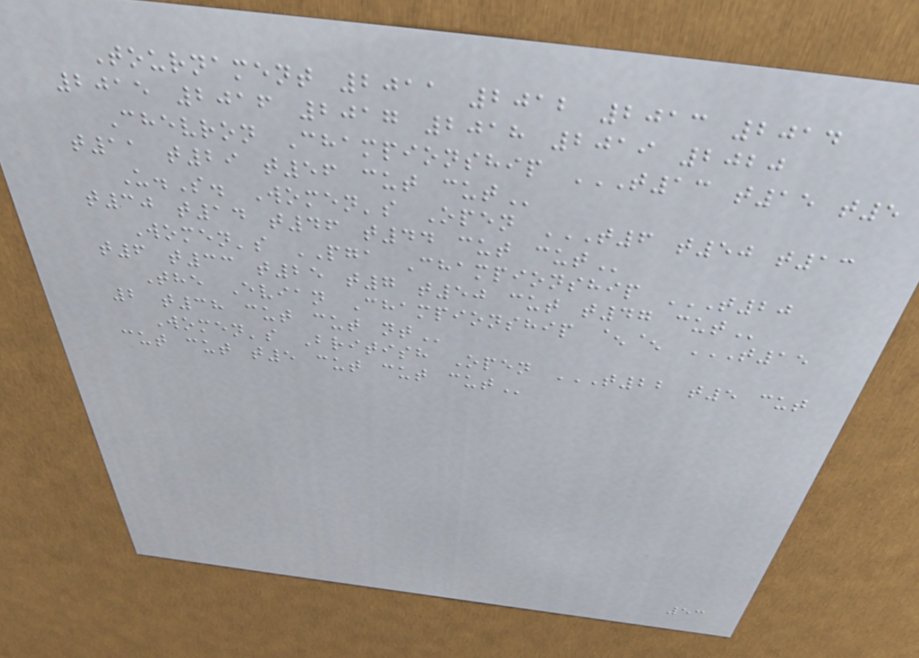Tournament 2011 2012 2013 2014
2015 2016 2017 2018 2019 2020
Chevron Championship T13 T15 T5
T11 T29 T56 CUT CUT
U.S. Women's Open T6 T50 T13
T30 T14 T46 T44 CUT CUT
Women's PGA Championship T20
T6 T33 T25 T7 T50 CUT T47 CUT
The Evian Championship ^^ T15
2 T38 CUT CUT NT
Women's British Open T22 T5 CUT
CUT CUT T5 CUT CUT CUT
53
